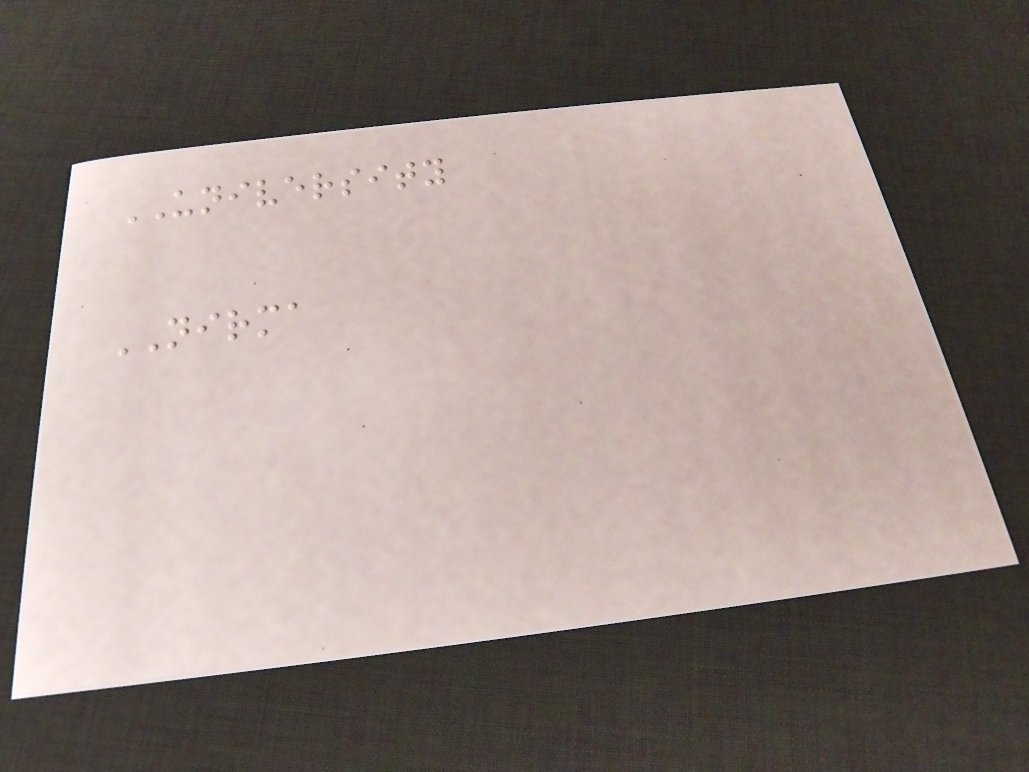UNIVERSITY
NIRMA
